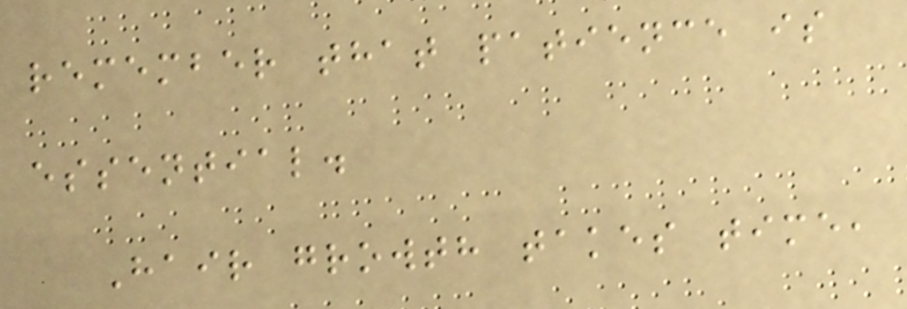remember that patience is
essential.
Hair growth takes time,
